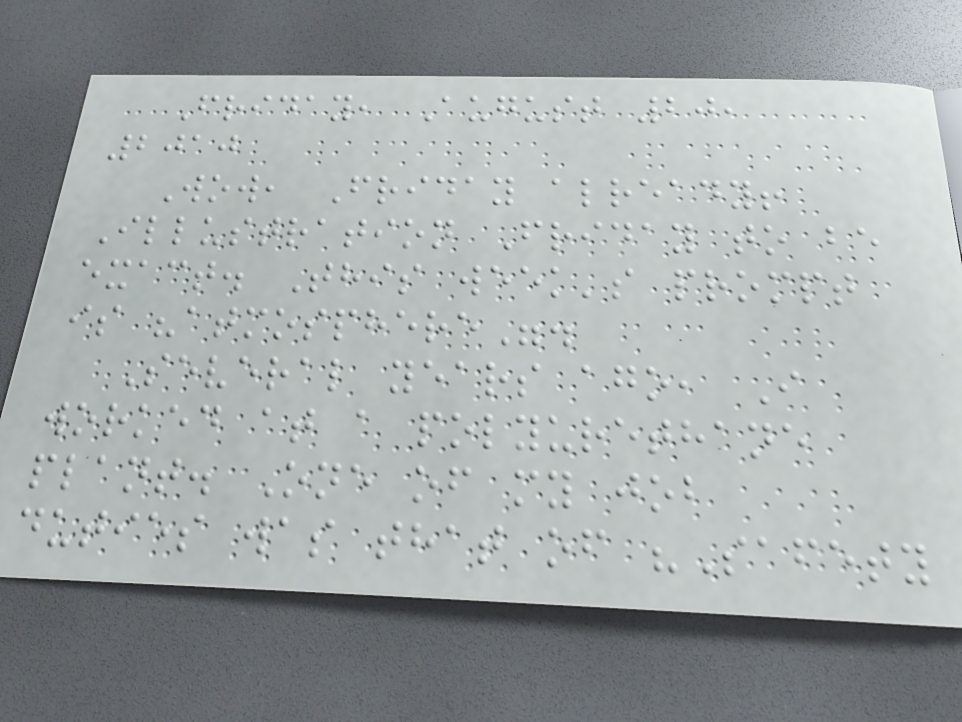Friday, August 20,
2010
Wow, Friday already!
Illustration Friday to be
exact. This week's prompt
is "atmosphere".
Several years ago, I
worked at a polyurethane
plant. One of my job
duties was that of "Safety
